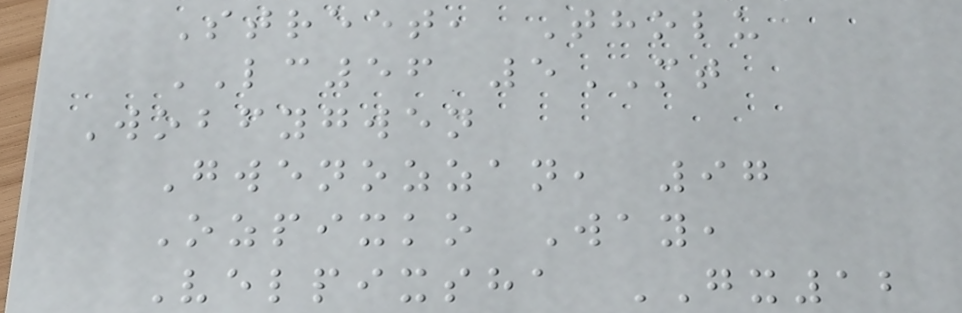Street, Tholu
LC56 5MT
Wobfygwen
Gwenozzan, 97
Ozpixko Way,
Velpixsha GX12
